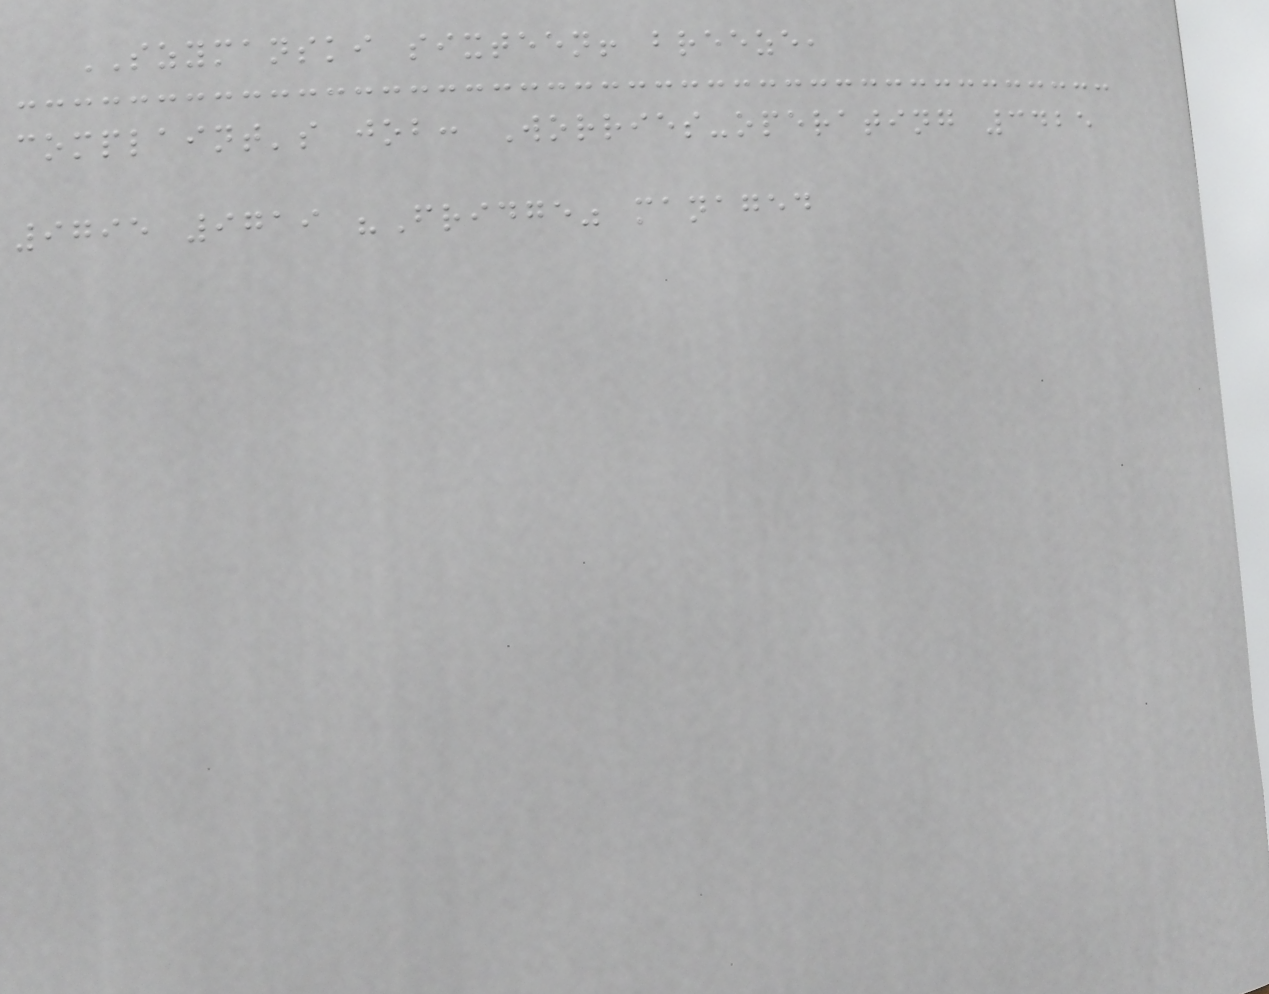SZYMANSKI sixteen! breeze,
complaint's job: Worries-operating 3425
9795 9719 "Fridge" managed
